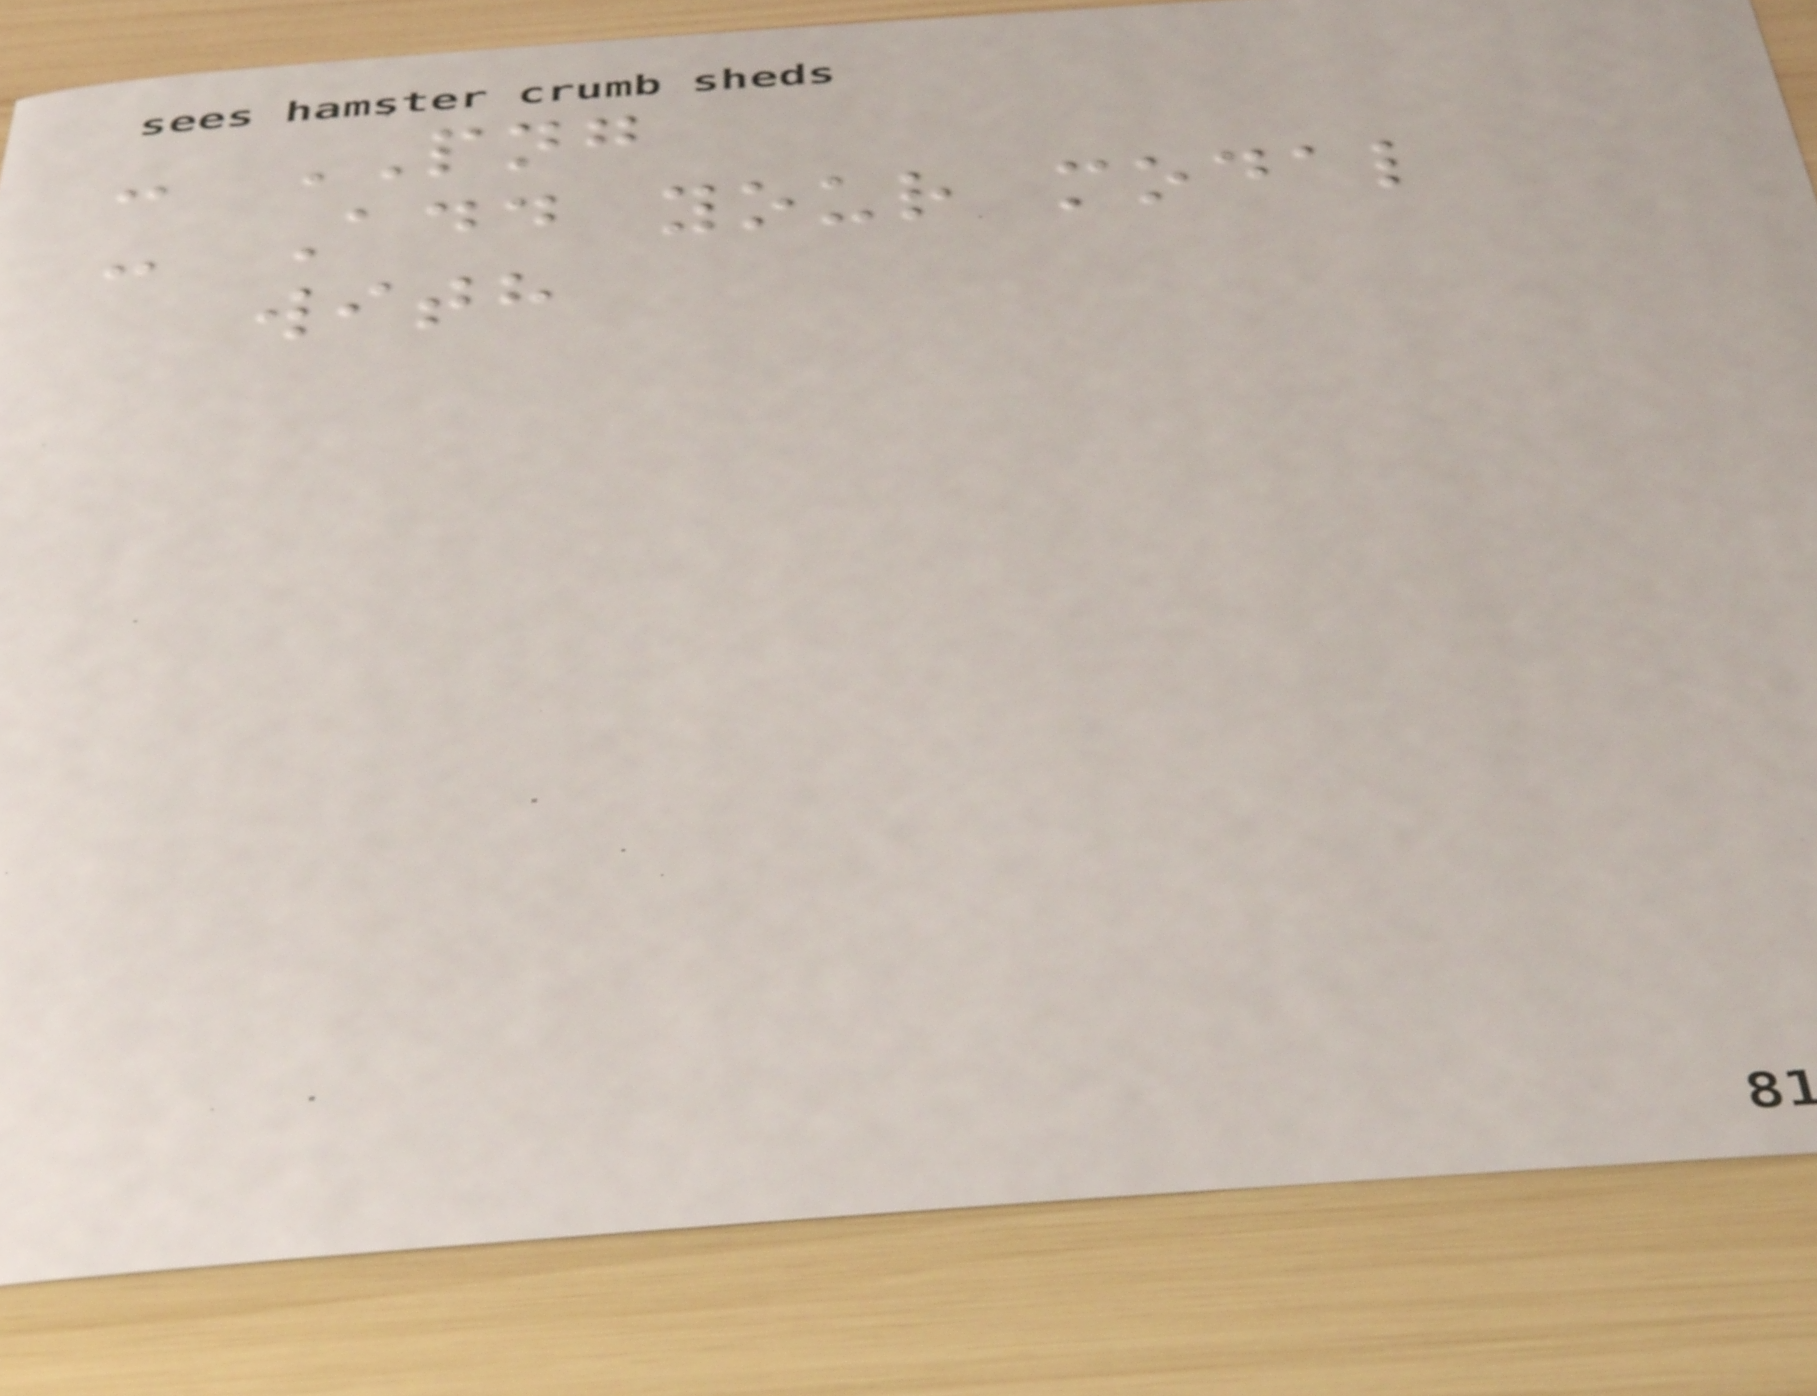- PNG
- Add your modal
with
